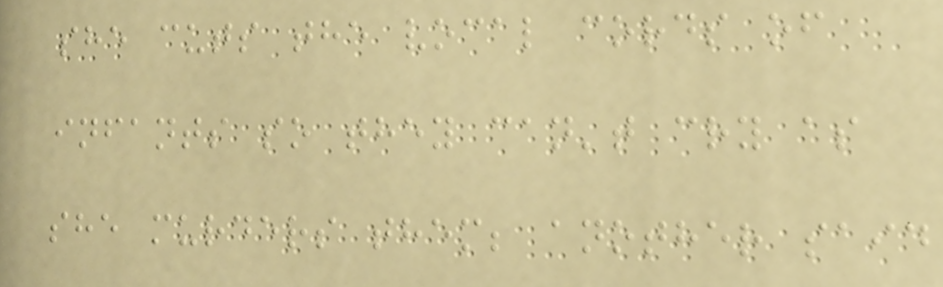she cuts the vocal cords of
infants so they can't cry as
she murders them; another said
